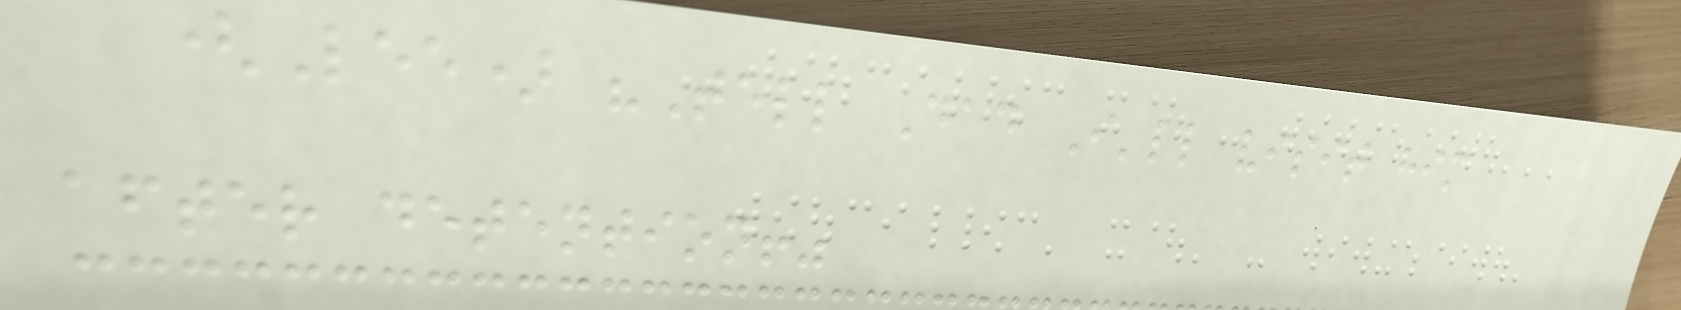(Lee) "Tell Dad I'll visit him
after detention!"
